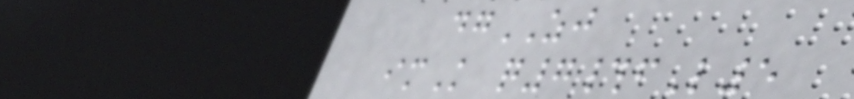dgZJ
imK q7#fL5
